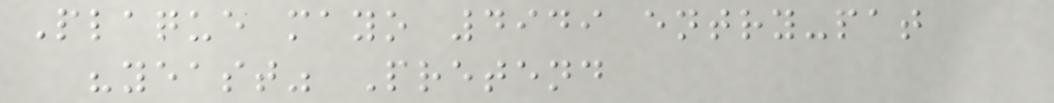Plaque mayo 4949 entry-pat
"yeast" Pretend
